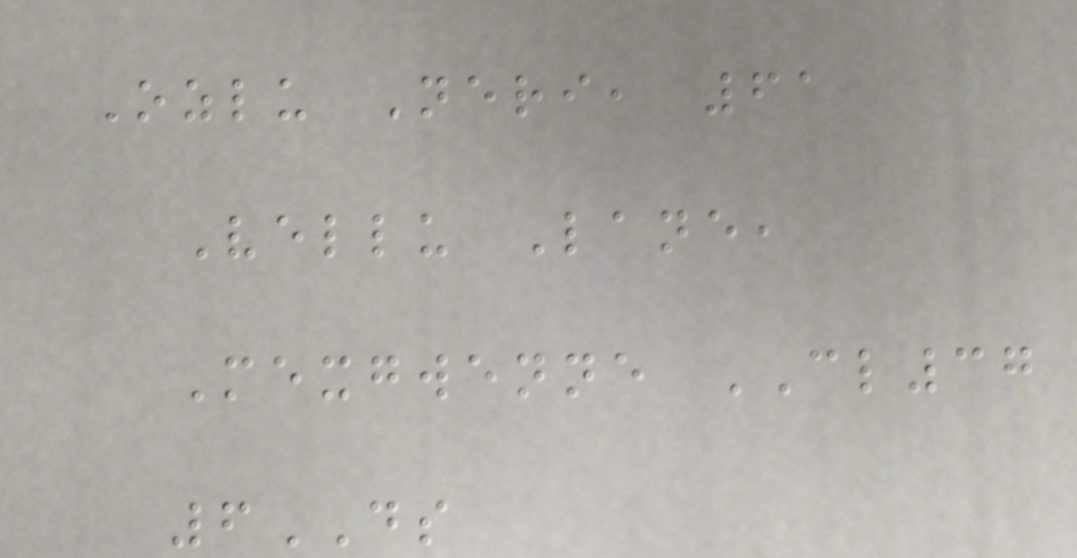Ozlu Neri, 61
Vellu Lane,
Mexgwenne CL37
6DS
